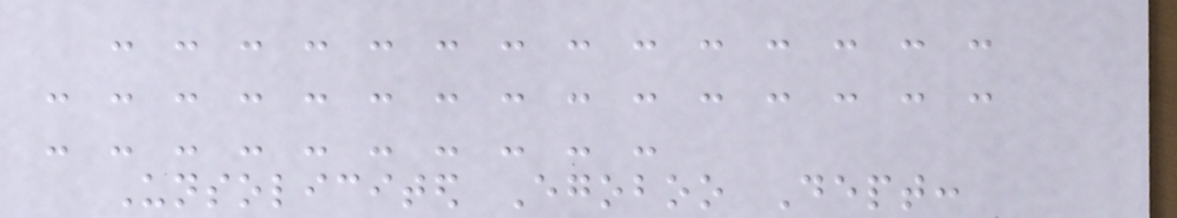- - - - - - - - - - - - - -
- - - - - - - - - - - - - - -
- - - - - - - - - -
Unsolicited Egoboo Dept:
